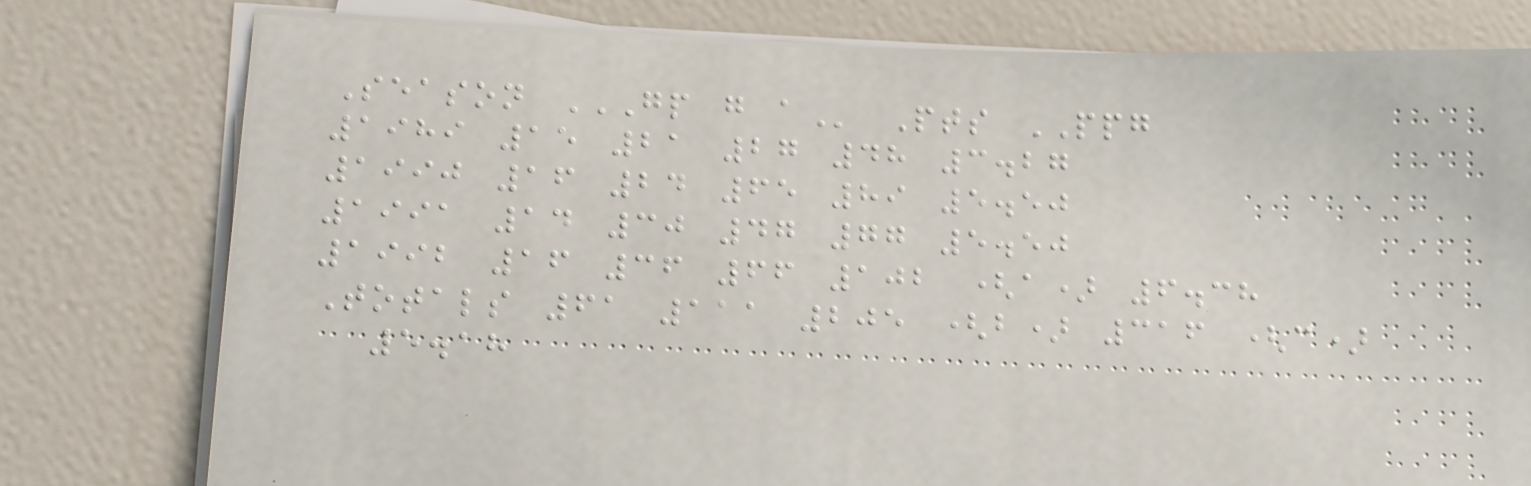Season GP G A Pts PPG
1989 15 21 27 48 3.27
1990 16 24 65 89 5.50
1991 14 30 47 77 5.50
1992 16 36 66 102 (a) 6.38
Totals 61 111 205 (b) 316 (c)
5.18
